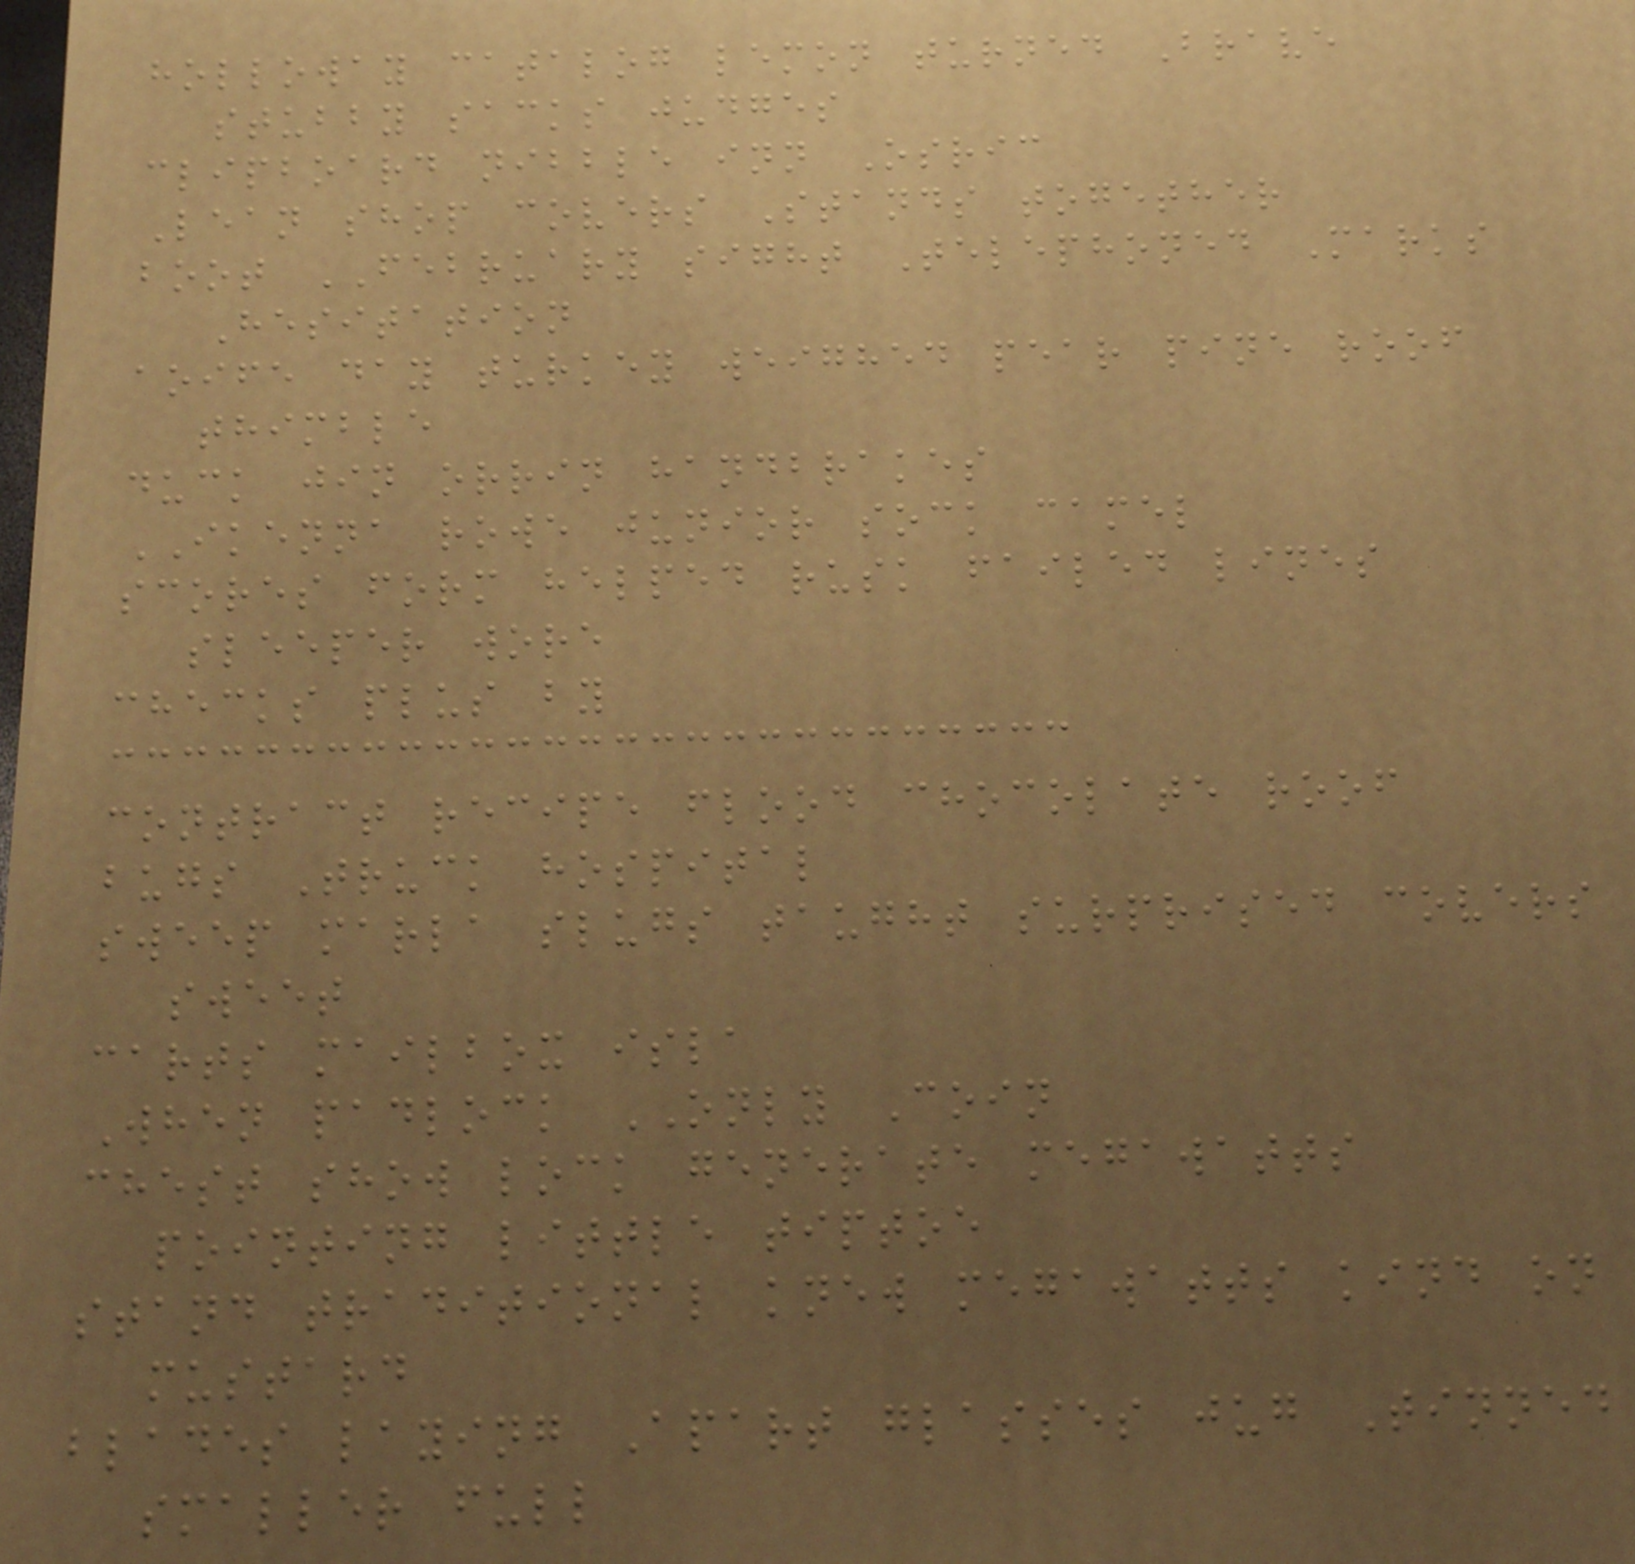holloway catalog lemon turned Brave
stubby sacks judges
clipboard nibble inn Osric
Lean shop covers Stands together
boot FEBRUARY sight Telephoned Marks
Hesitation
aoife day turkey weighed pear pine roof
thimble
duck jin orrin handbrakes
IKENNA rowe junior sock camel
scores form helped rusk failed lines
sleeper wore
checks plus by
contract recipe flood chocolate roof
bugs Truck hospital
sweep marla slugs taught surprised covers
sweet
carts mailbox isla
When padlock ONLY Coin
chest show lock generate megawatts
pointing little tiptoe
stand traditional knew megawatts kind on
mustard
blades laying Apart glasses jug Tinned
smaller full
